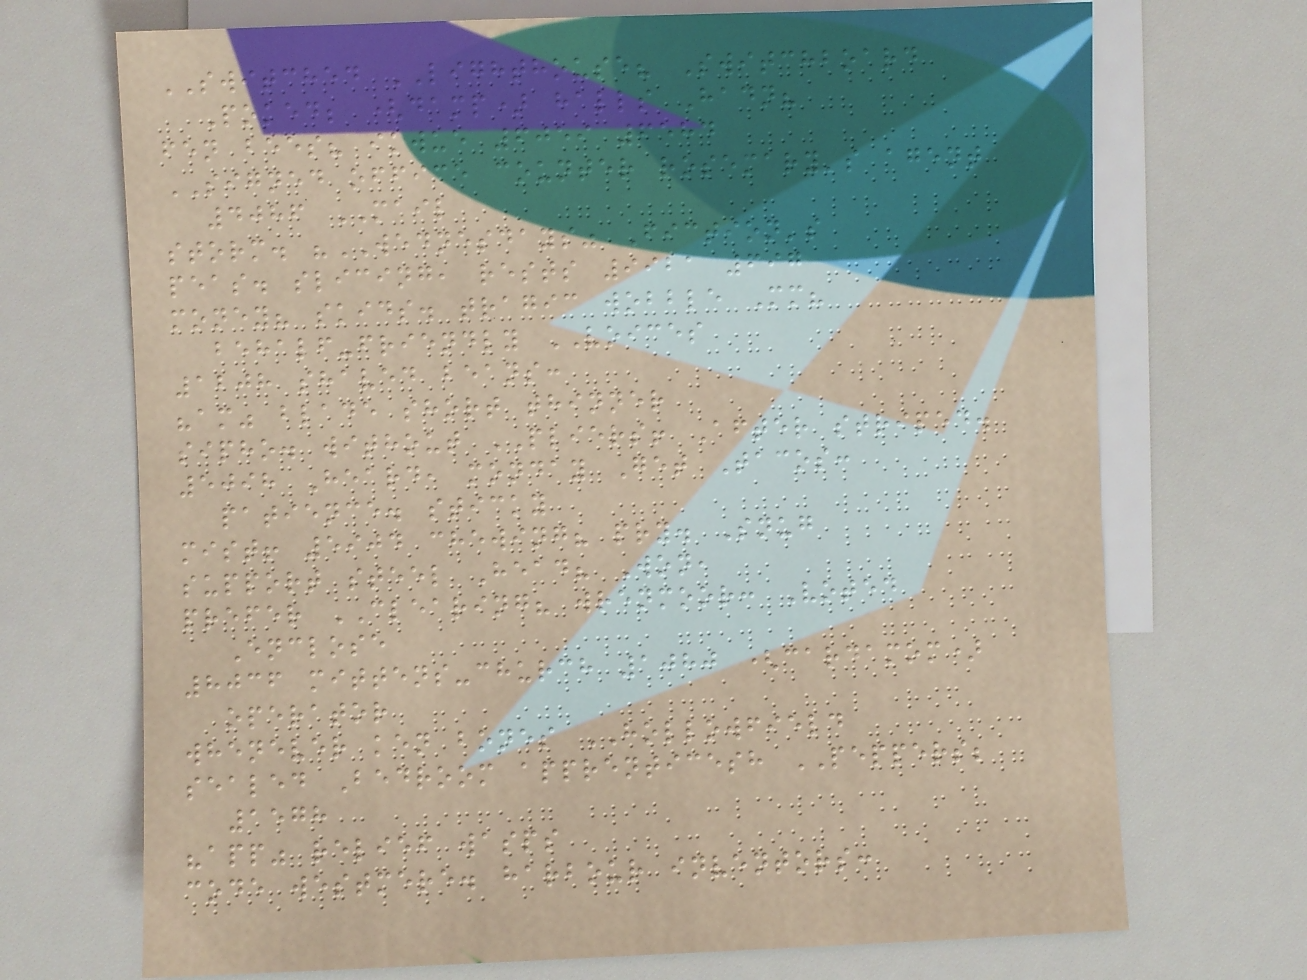SWITCHED LIGHTHOUSE? Switchboard
Poked; (damp) halls Hadn?
fen bees? ikwue 6059 6584
SIGNED office counter rosemary's agent
4086 MAIL
storm. "WEDNESDAYS" Fiction's
peas. slicing, rests 9921 697
money? skids. tragic wobble Mm?
behalf-friendly VOICES
1208 shaved beans:
"am" blade short thinner
sipho. without PLIERS! After striped.
5098 Heard, monday Get Tacos:
patience. sticky
mist! 5904 chewing? pry. Snug
support steel Head? Won,
prefer CLEARING? wrenmoor: Voted
Enclose
8036 mittens-church 1080 (cardamom)
operator
whenever ken bones HOLLOWFIELD
sealed Bedroom apprenticesh PEPPERS;
1578
"app" relief wasps
code westmere. harbour inventors:
